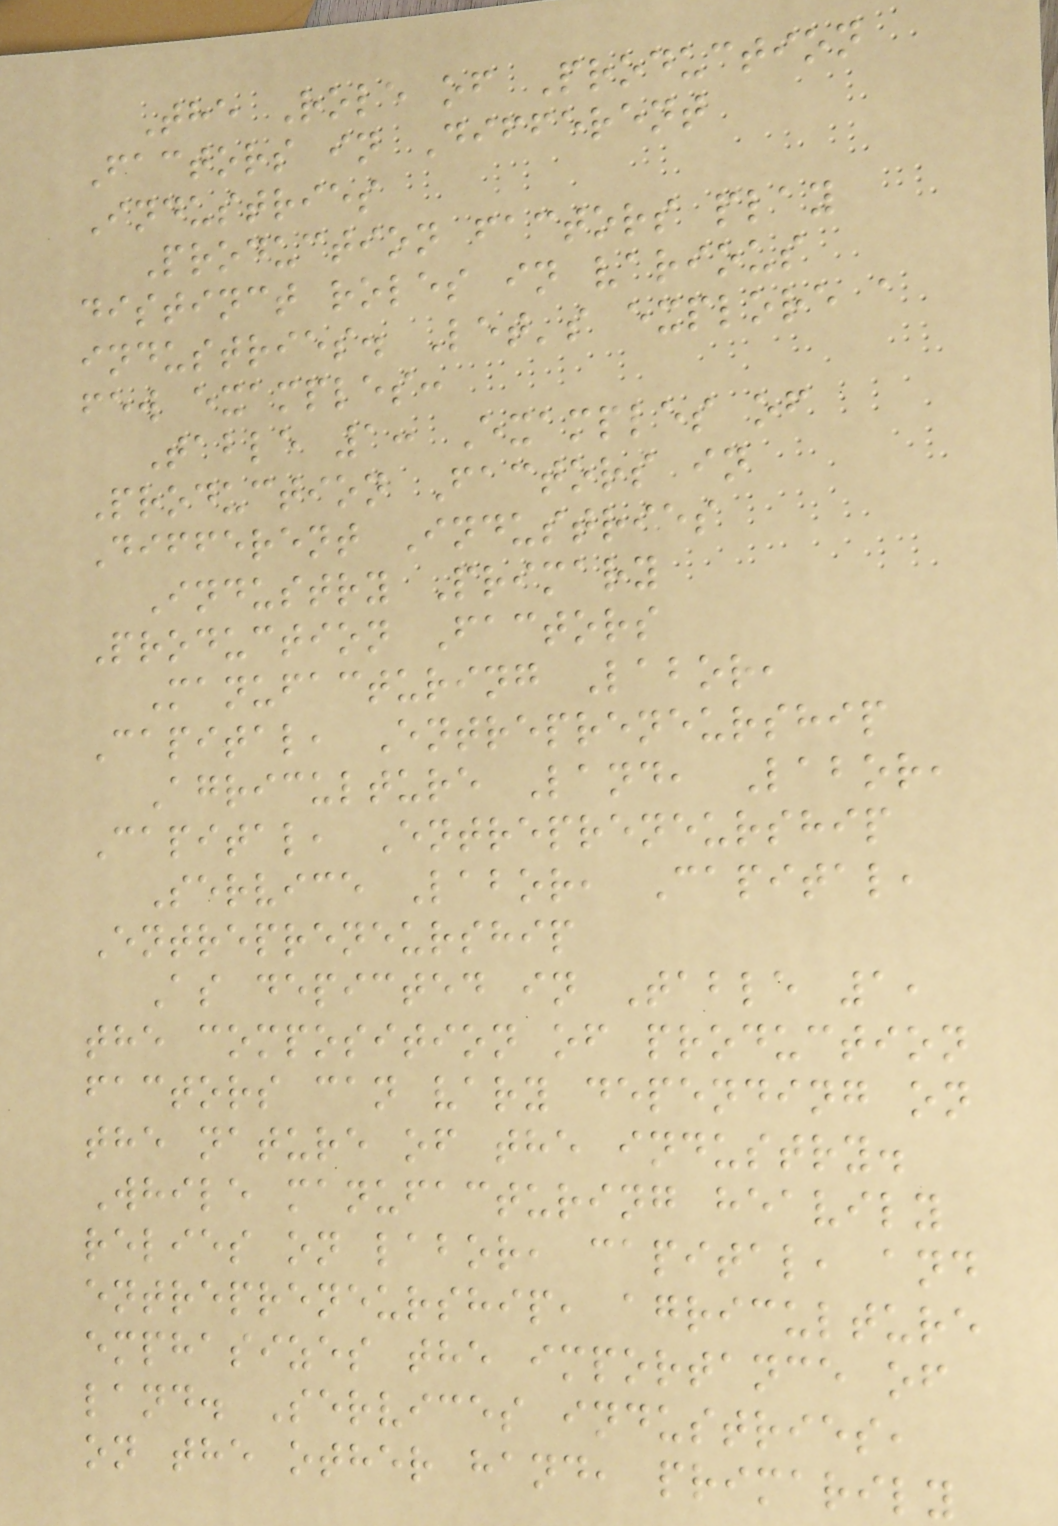The Role of Production
Factors in Different
Industries
Production factors play
distinct roles in various
industries. Let's explore a
few examples:
Table 1: Examples of
Production Factors in
Different Industries
Industry Primary
Production Factors
Manufacturing Labor,
Capital, Entrepreneurship
Agriculture Land, Labor,
Capital, Entrepreneurship
Service Labor, Capital,
Entrepreneurship
As depicted in Table 1,
the composition of production
factors can vary depending on
the nature of the industry.
While manufacturing heavily
relies on labor, capital, and
entrepreneurship, agriculture
emphasizes the importance of
land. Services industries,
on the other hand, primarily
